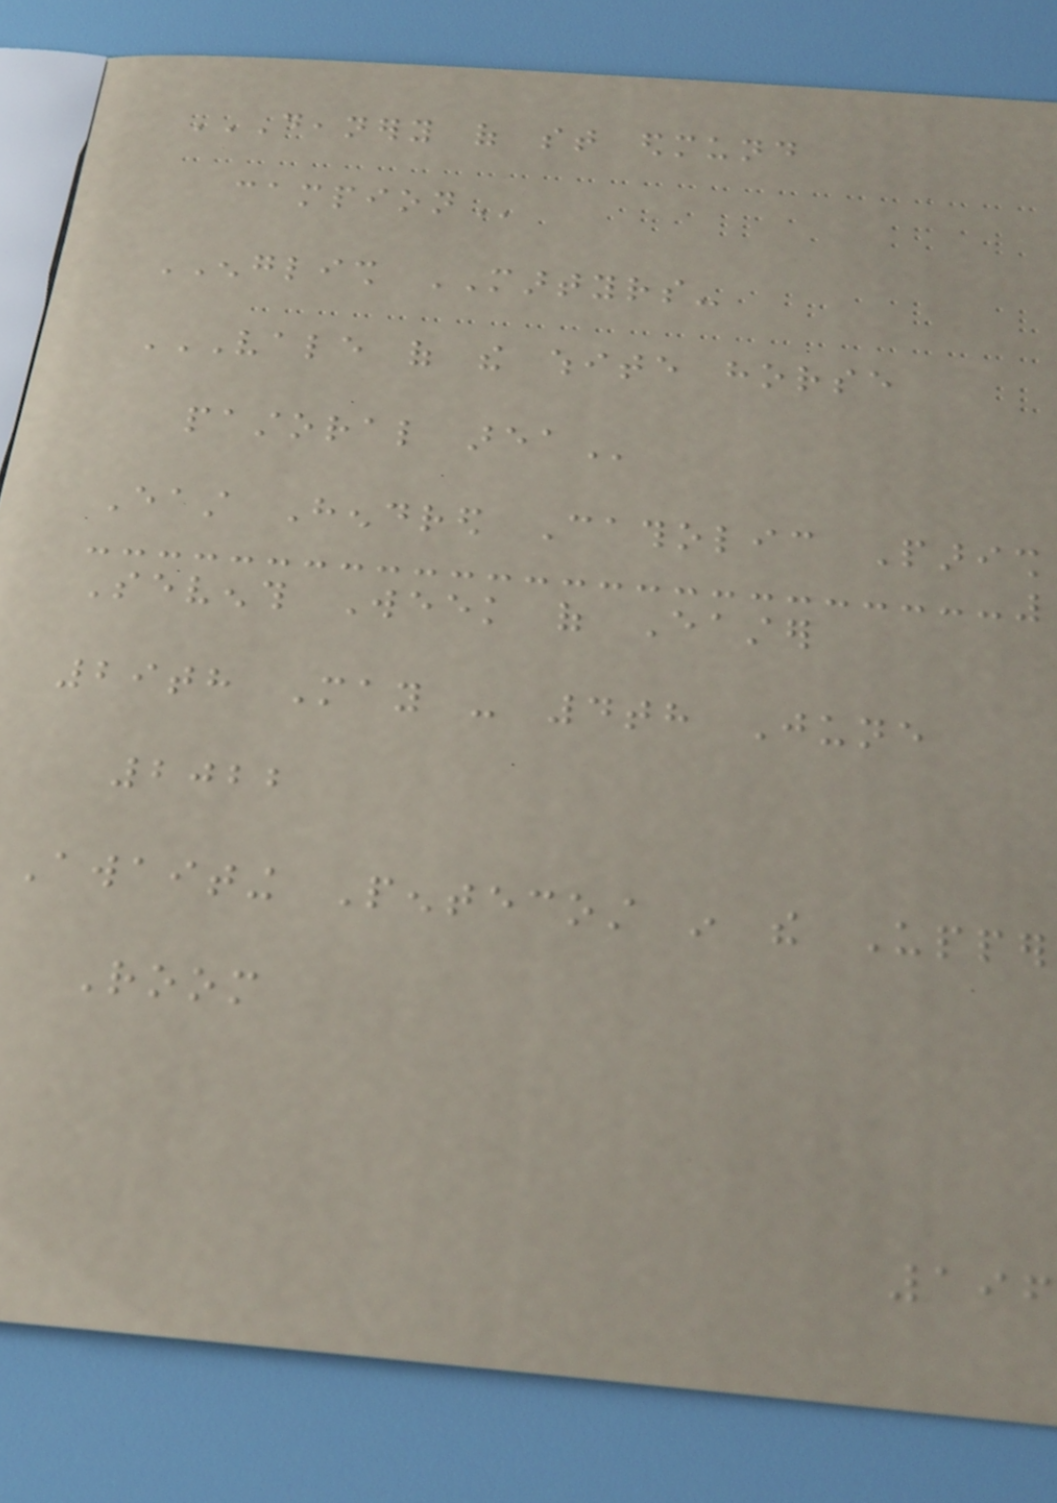DEANERY OF ST EDMUND
CAMPION
ENGLISH MARTYRS-
VALE OF THE WHITE HORSE
PASTORAL AREA
East Hendred Catholic Parish
Seventh Week of Easter
29th May - 4th June
2022
Awaiting Pentecost in the Upper
Room
196
